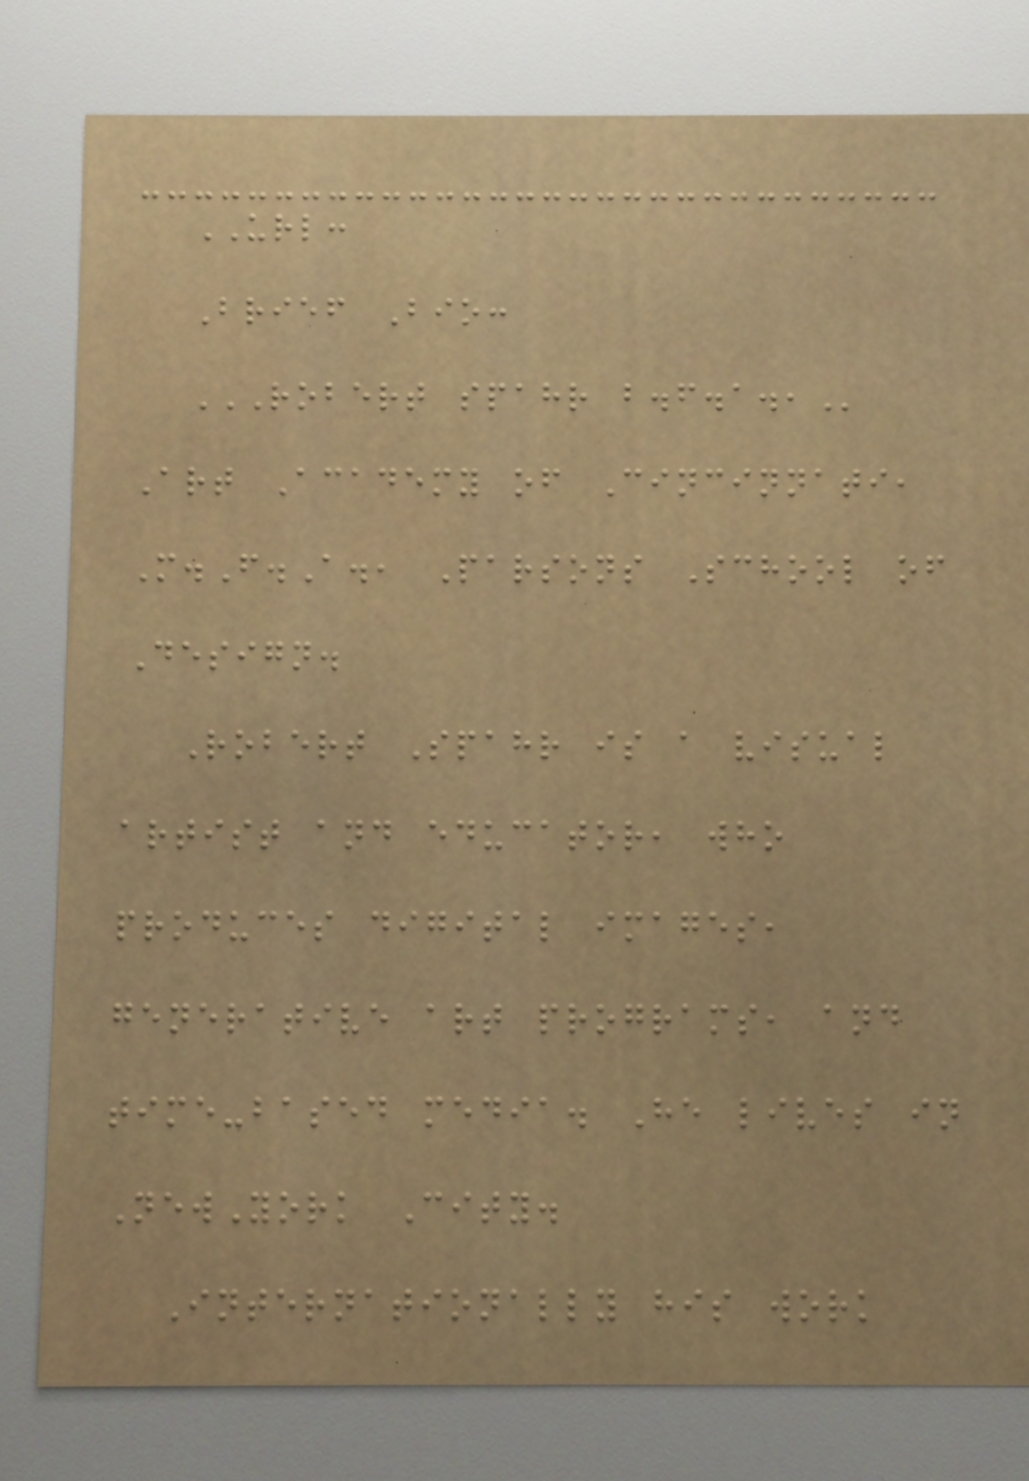URL:
Brief Bio:
ROBERT SPAHR B.F.A.,
Art Academy of Cincinnati,
M.F.A., Parsons School of
Design.
Robert Spahr is a visual
artist and educator, who
produces digital images,
generative art programs, and
time-based media. He lives in
NewYork City.
Internationally his work
